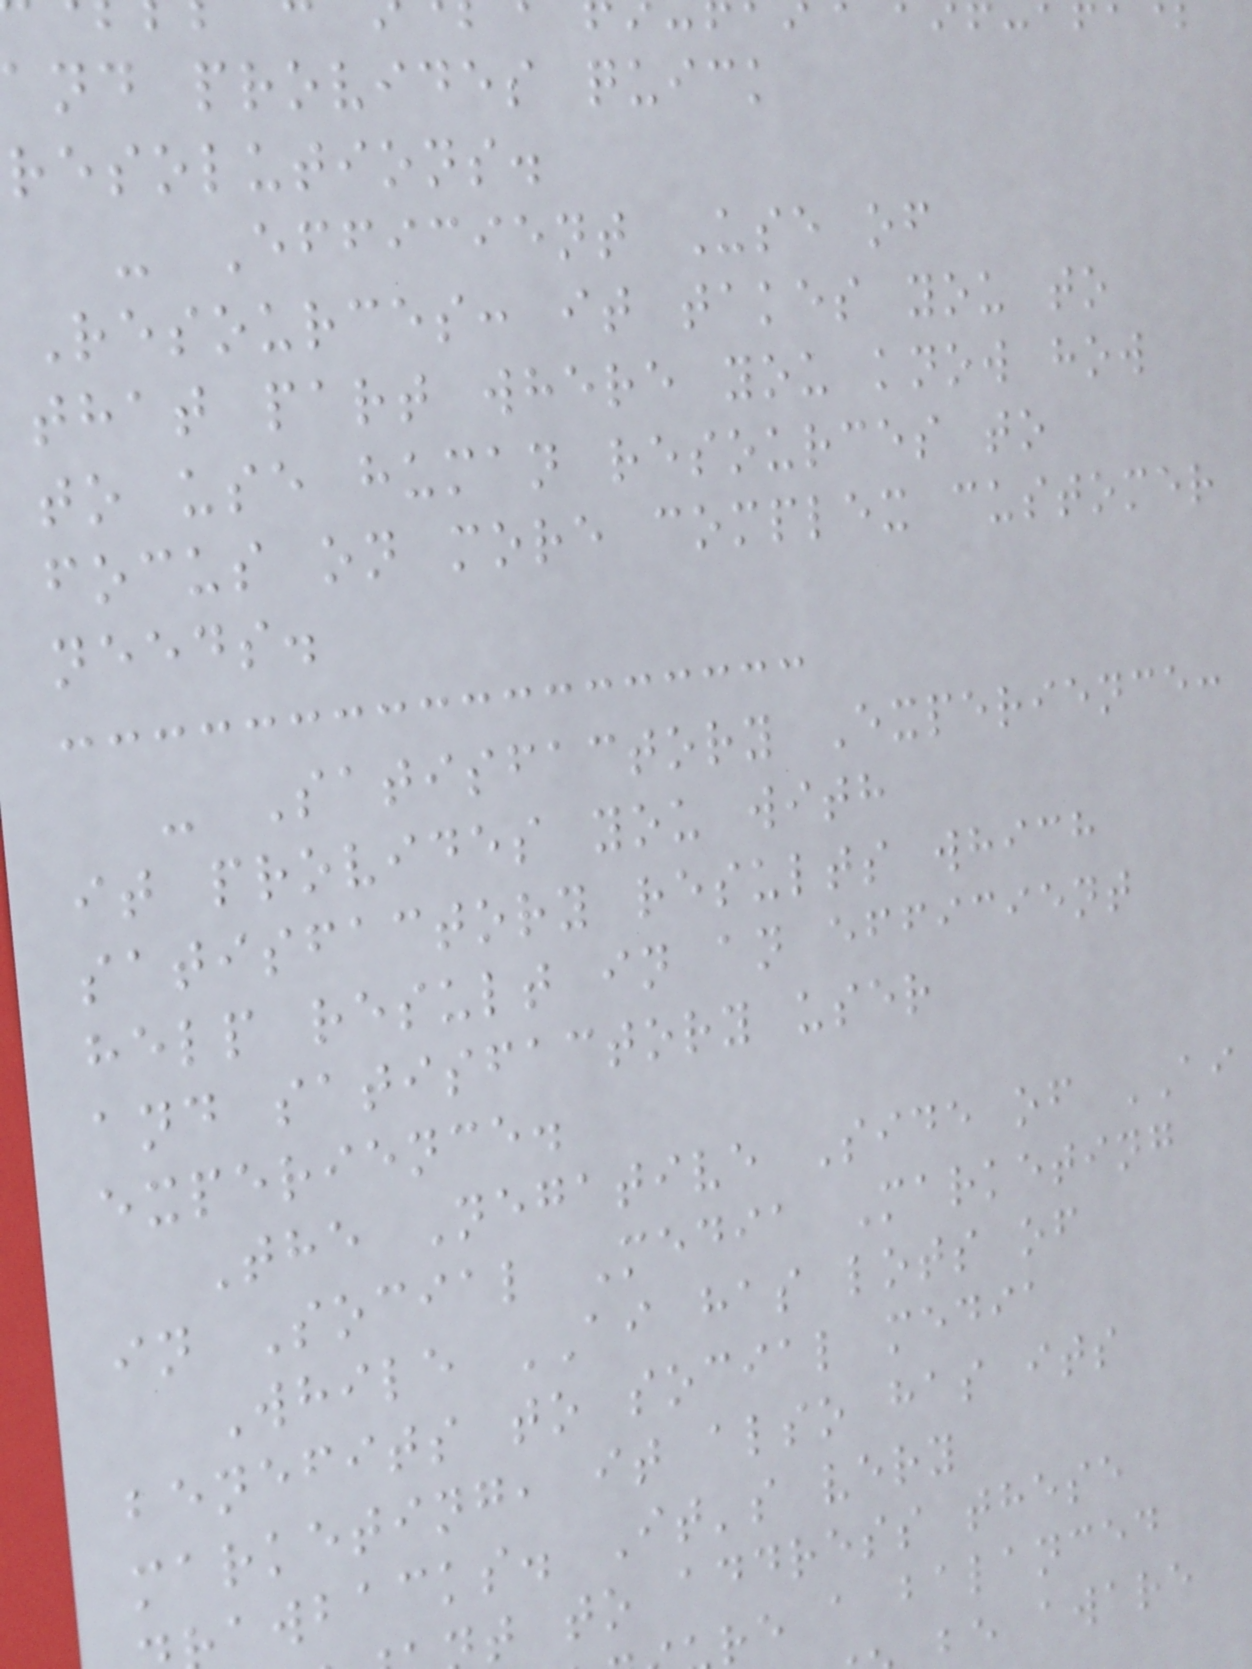and provides quick
resolutions.
- Efficient Use of
Resources: it takes you to
that part where you know how
to use human resources to
focus on more complex customer
needs.
- Satisfactory Experience:
it provides you with
satisfactory results which
help result in an efficient
and satisfactory user
experience.
The Negative Side of AI
in Social Media Marketing
While AI has lots of
benefits to social media
marketing, it also has its
awbacks. It's very
t to address these
re a balanced
e aware
